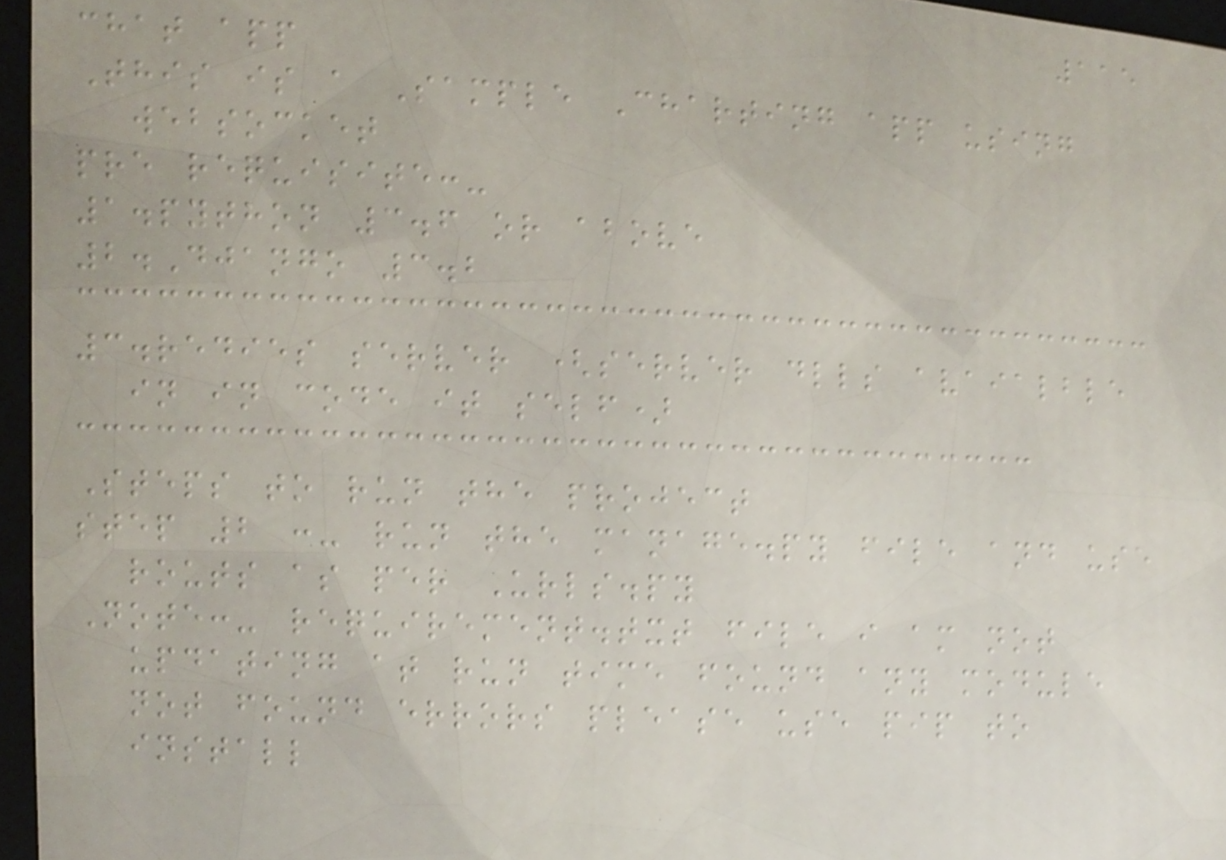115
chat app
This is a Sample Charting app using
websocket
pre requisite:-
1.python 3.6 or above
2.Django 3.2
3.redies server (server dlls avaialble
in in code it self)
Steps to run the project
step 2 :- run the manage.py file and use
routs as per Urls.py
Note:- requirement.txt file i am not
updating at run time found any module
not found errors please use pip to
install
